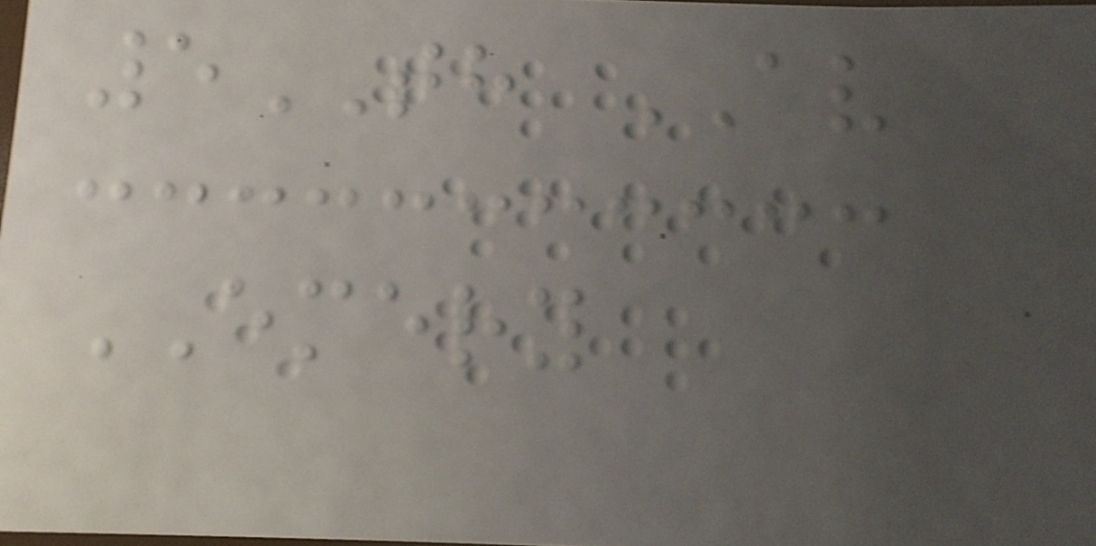5TH AV
EMERY
